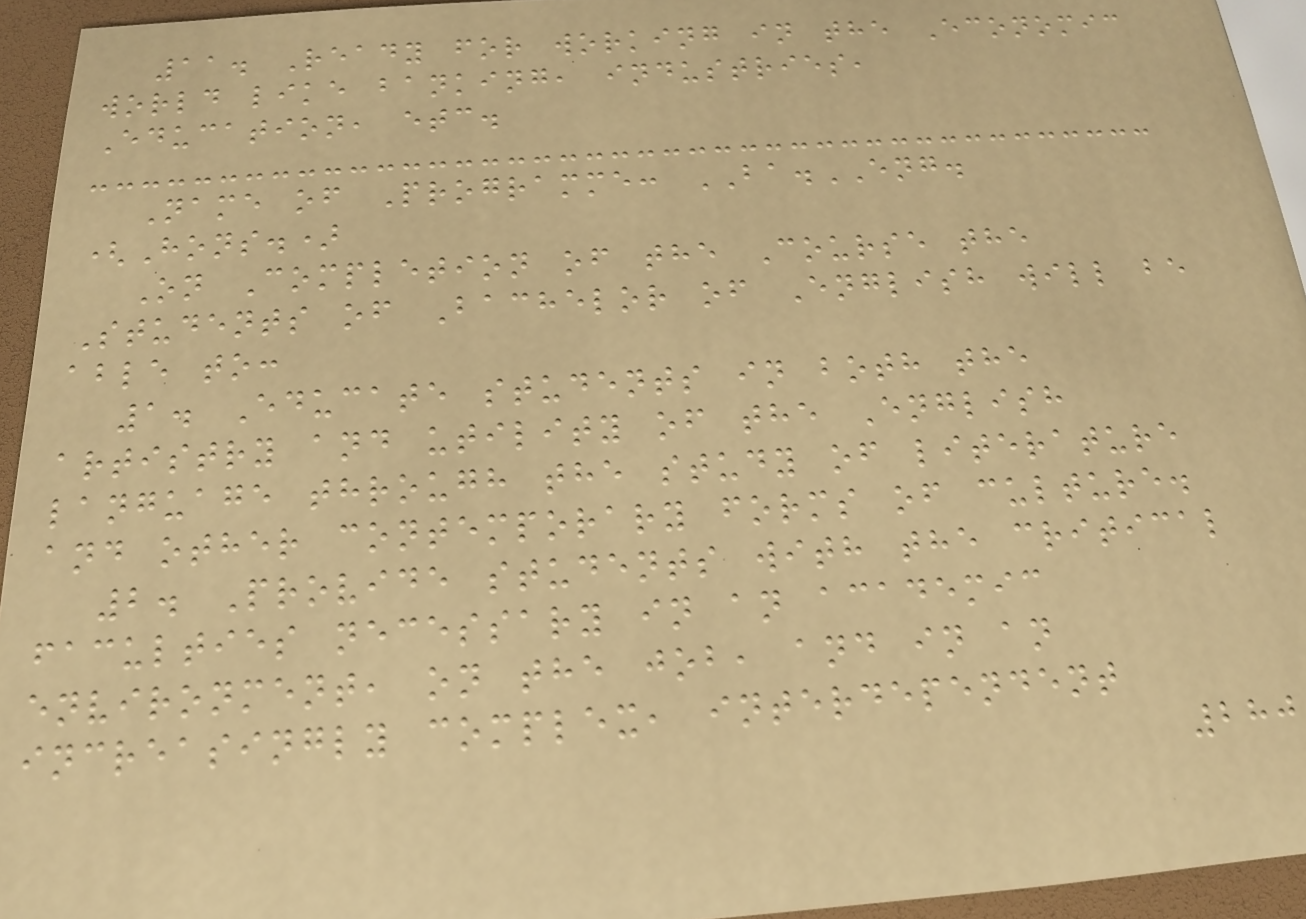11. Ready for working in the Economic
world like banking, industries,
Education, etc.
Name of Programme: BA.ENG.
(Hons.)
On Completion of the Course the
Students of Bachelor of English will be
able to:
1. Educate students in both the
artistry and utility of the English
language through the study of literature
and other contemporary forms of culture.
2. Provide students with the critical
faculties necessary in an academic
environment, on the job, and in an
increasingly complex, interdependent
280
